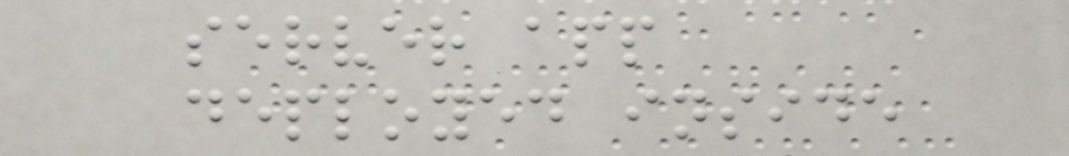server app
deployed inside
